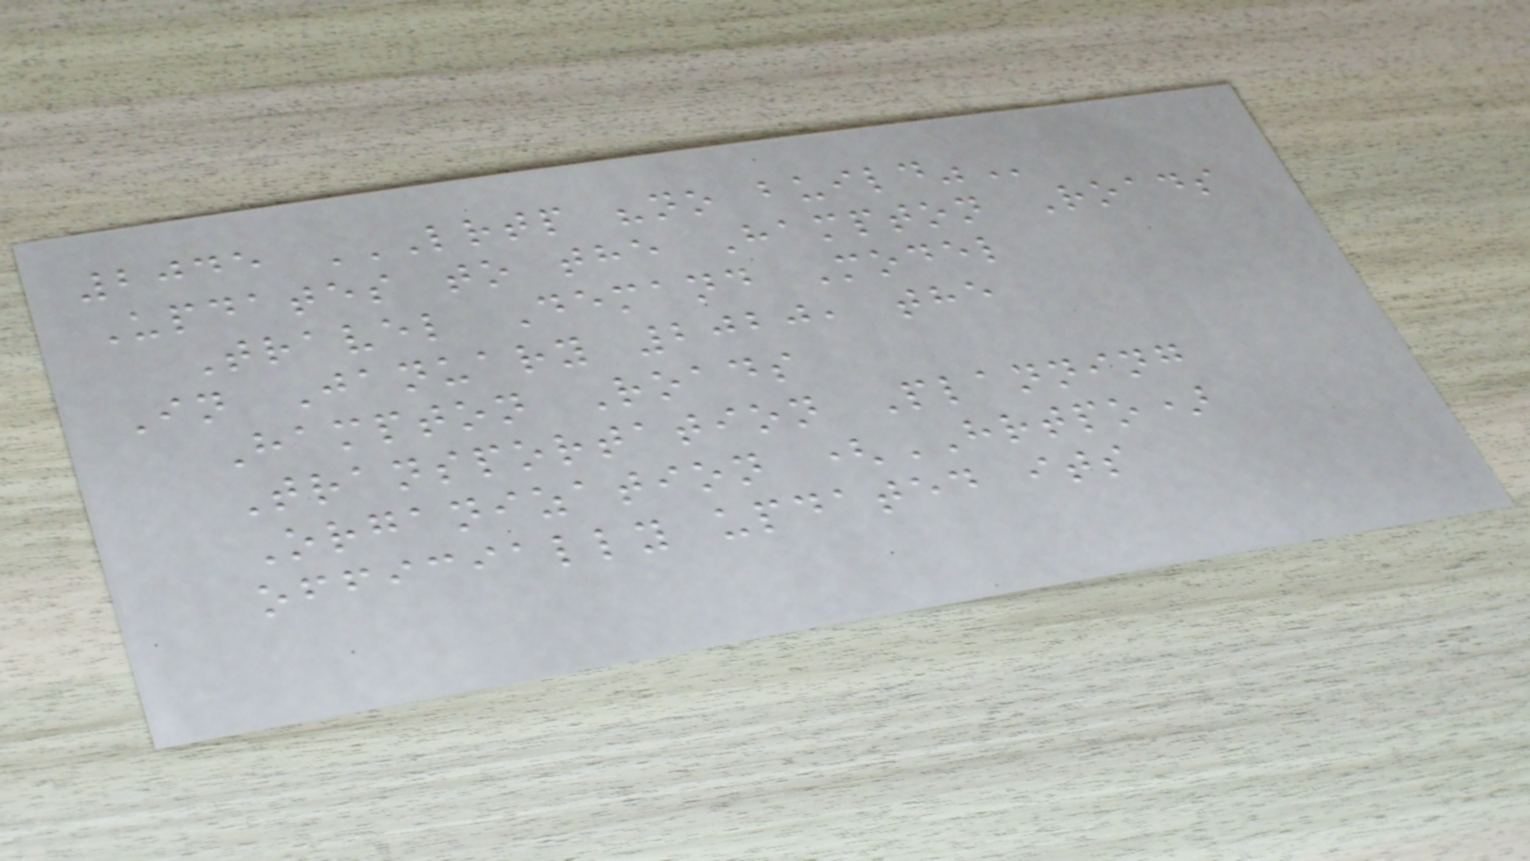2045 LRTP "NO BUILD"
Updates to the Hampton Roads
Travel Demand Model
In January 2020, the
Hampton Roads
Transportation Planning
Organization (HRTPO)
officially updated its
